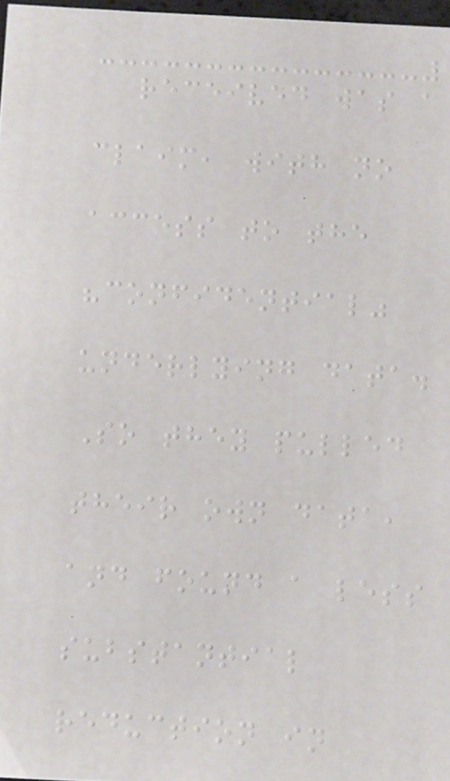received was a
claim, with no
access to the
"confidential"
underlying data.
So they pulled
their own data,
and found a less
substantial
reduction in
